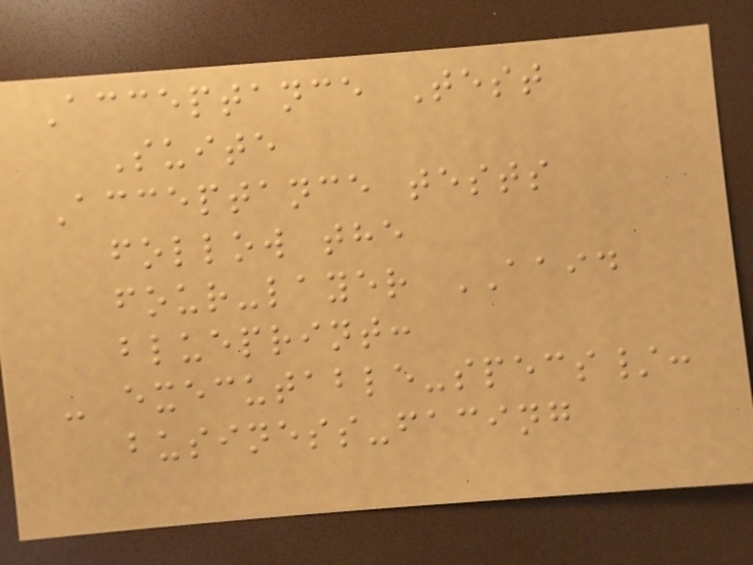Acceptance Test
Suite
Acceptance tests
follow the
four-layer AAID
blueprint:
- executable-specs/:
business-facing
